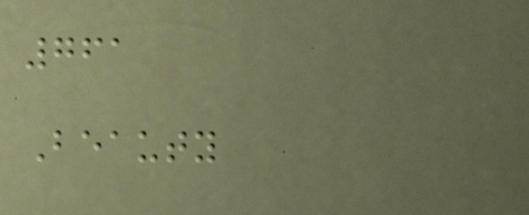761
Beauty
